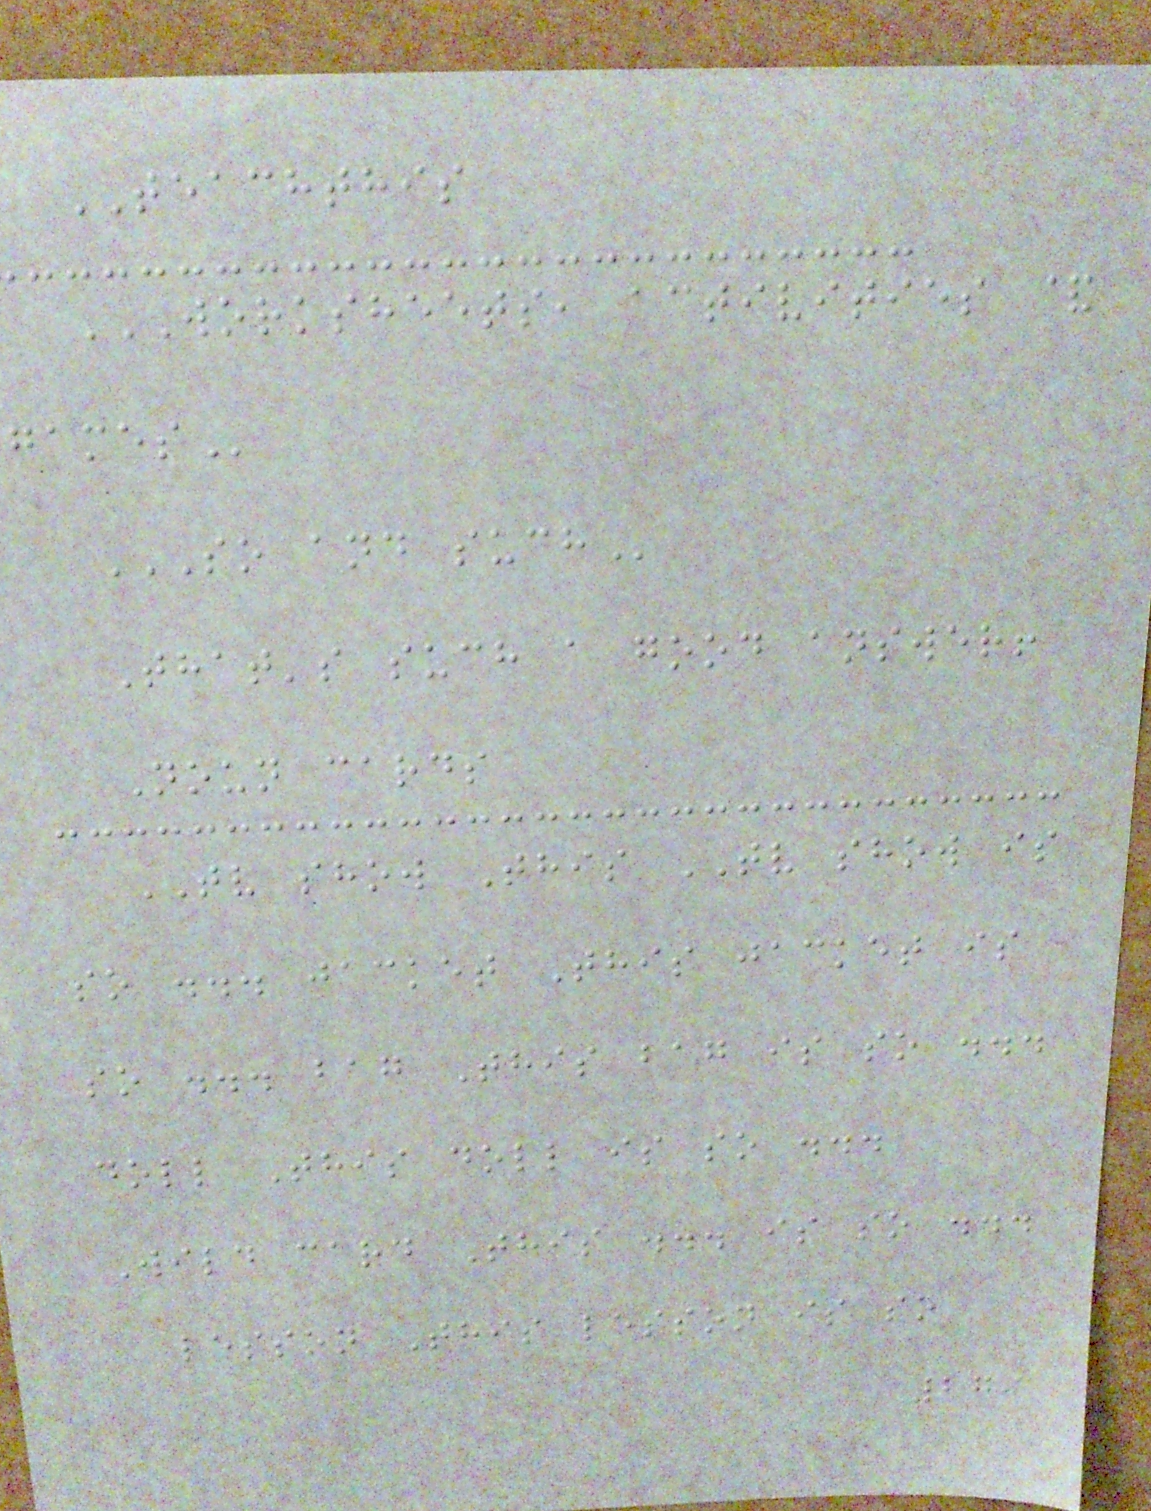TEACHTHIS
WORKSHEETS, ACTIVITIES &
GAMES
SO AND SUCH
That's such a good answer!
Noun cards
TV show This TV show is
so ... jacket This jacket is
so ... bag This bag is so ...
doll This doll is so ...
Wild card This ... is so ...
lesson This lesson is so
279
